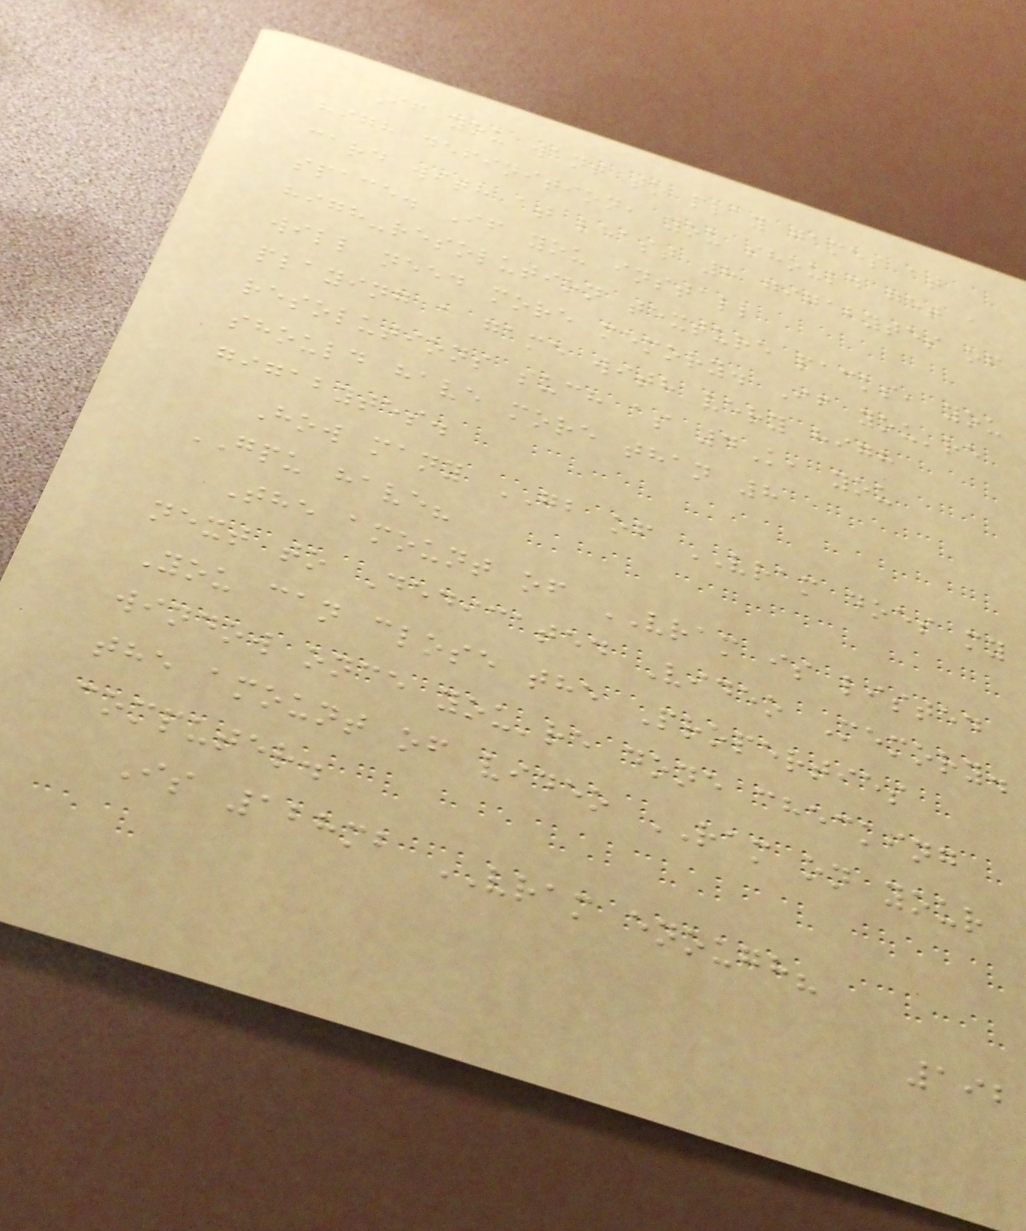If you want to play games at
high definition, you should get a
card with at least 8 gigabytes of
space. If you install
high-resolution texture packs, you
will need more memory. If you're
playing a game with very high
resolutions such as 4K, you
should have more than 8
gigabytes.
How many GB of VRAM does my
GPU have?
The amount of VRAM is listed
next to Dedicated Video Memory.
You can close the Properties
window once you're done checking
the amount of video RAM on your
computer.
Is 128mb VRAM enough?
192
